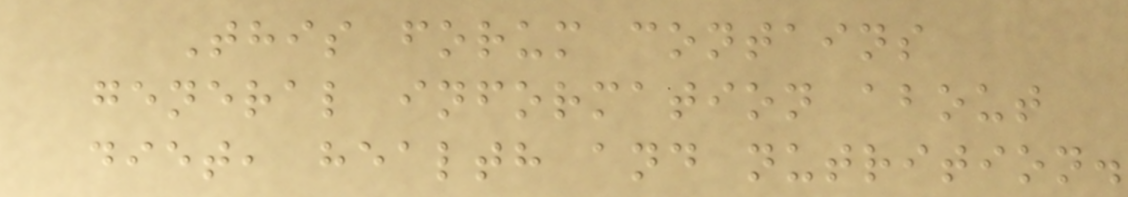This forum contains
general information about
diet, health and nutrition.
